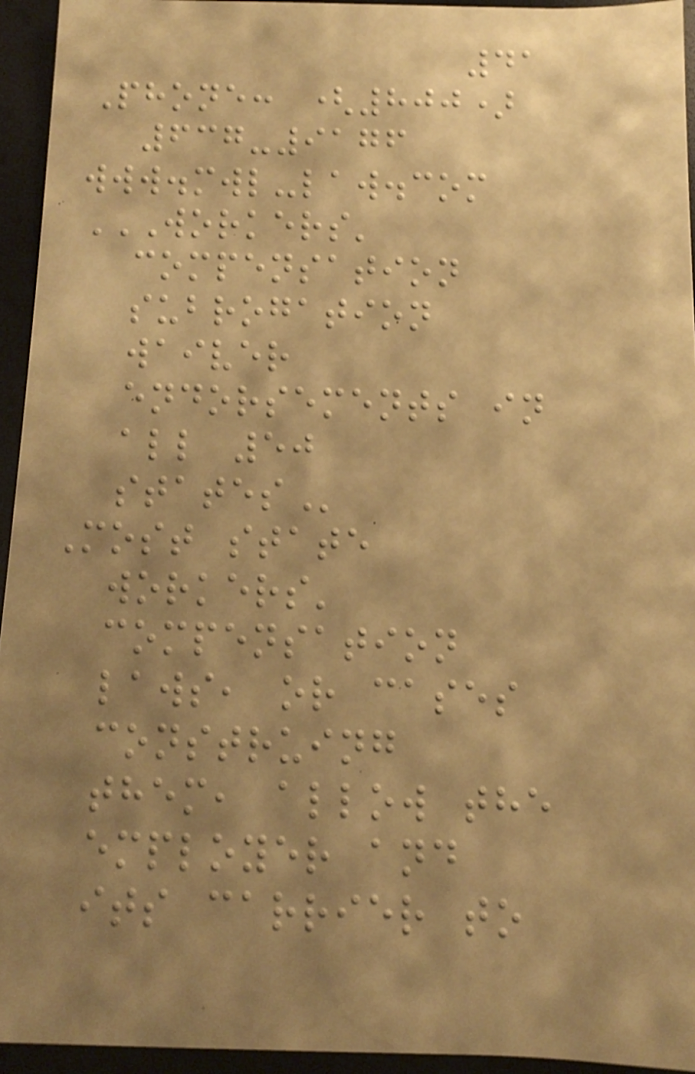41
Phone: (800)
637-9176
www.mwl-law.com
WORKERS'
COMPENSATION
SUBROGATION
WAIVER
ENDORSEMENTS IN
ALL 50
STATES
Most state
workers'
compensation
laws, or cases
construing
them, allow the
employer and
its carrier to
